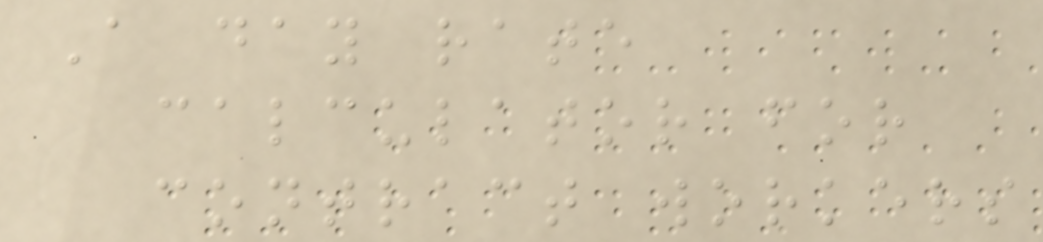A day rate
calculator for
contract workers
